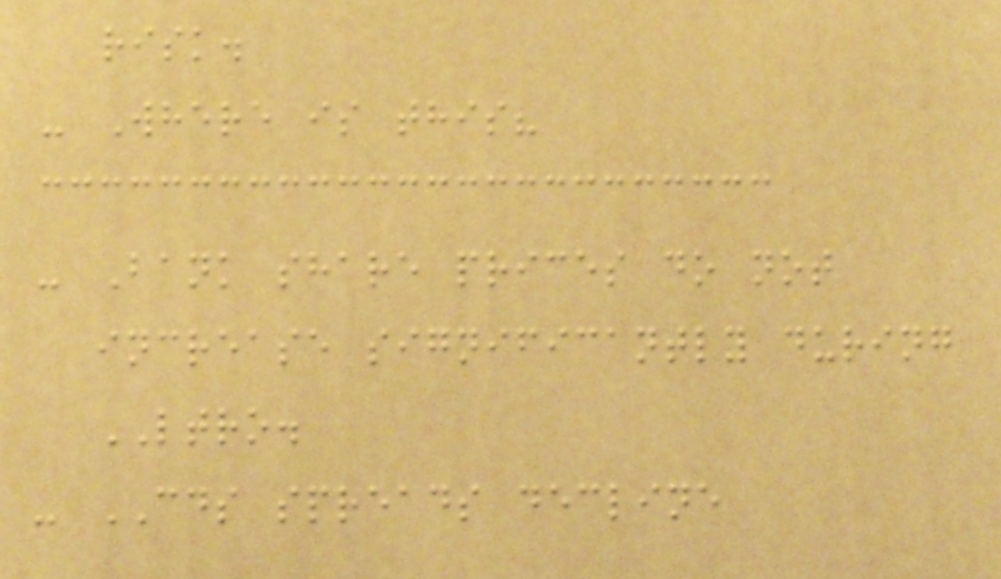risk.
- Where is this?
- Bank share prices do not
increase significantly during
LTRO.
- CDS spreads decline
